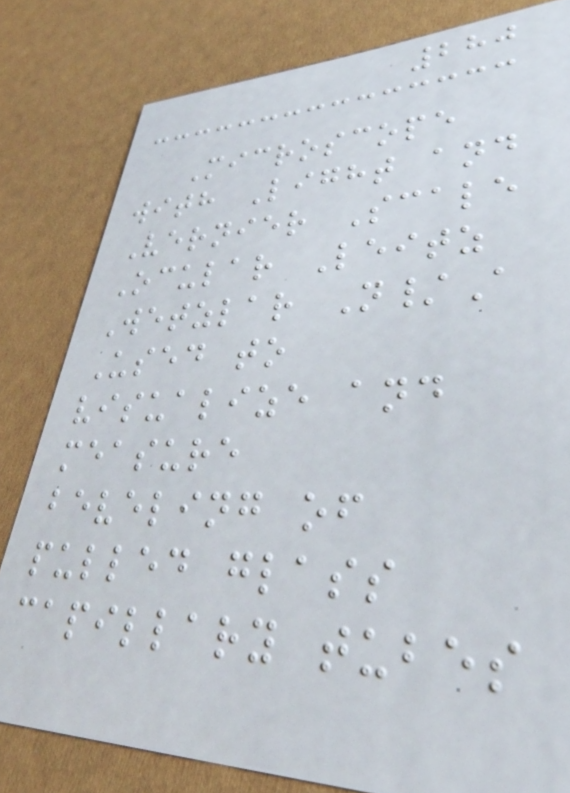280
Microscope
with Light and
Vernier Scale
Ocular Leitz
Wetzlar N/A
Used to
visualize and
measure
beveling of
pulled glass
capillary tubes
